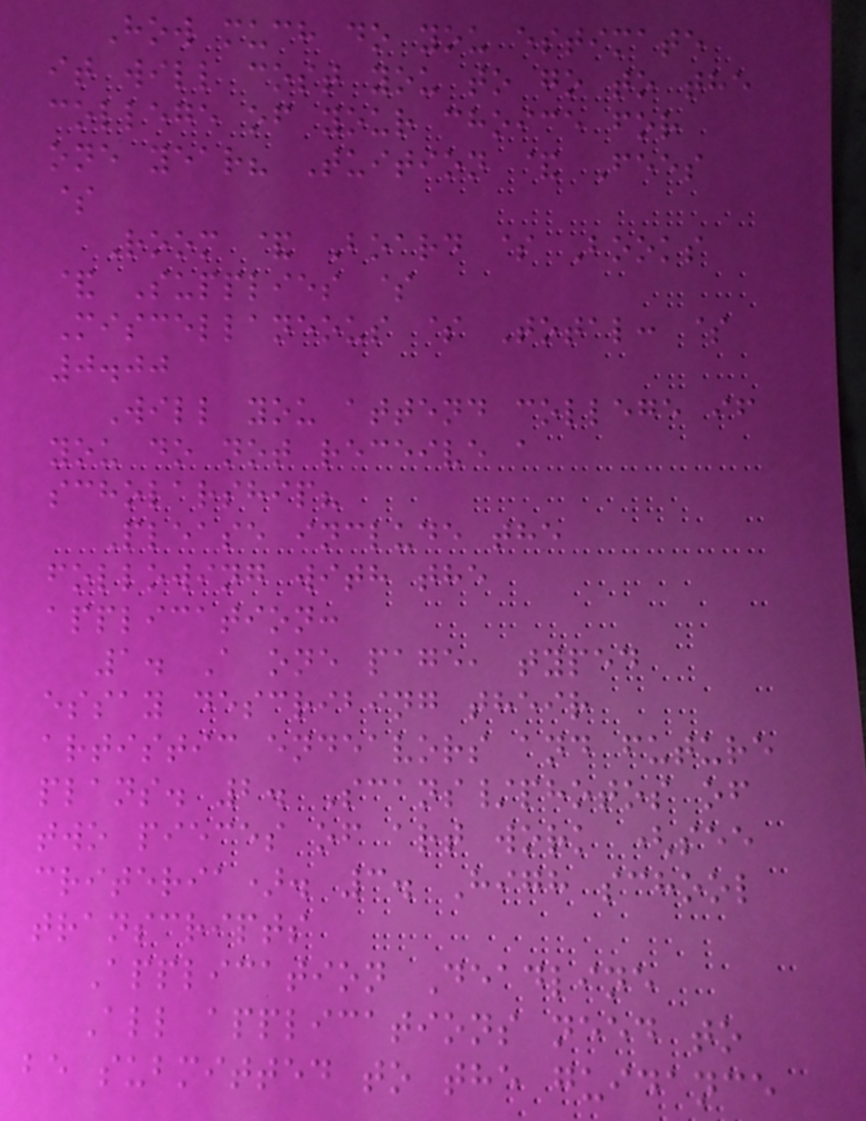How much do you estimate
it will cost you to go to the
college of your choice for
one year? Tuition & Fees
$
Room & Board $ Books
& Supplies $
Miscellaneous $ Total: $
0.00
Will you attend college if
you do not receive a
scholarship?
Please include the
following with the
application:
1. A one page, typed
essay describing their
artistic endeavors and future
plans. 2. Scans/photos of
two pieces of art work (see
criteria). 3. High school
transcripts
Application Deadline
All applications need to
be submitted to the guidance
